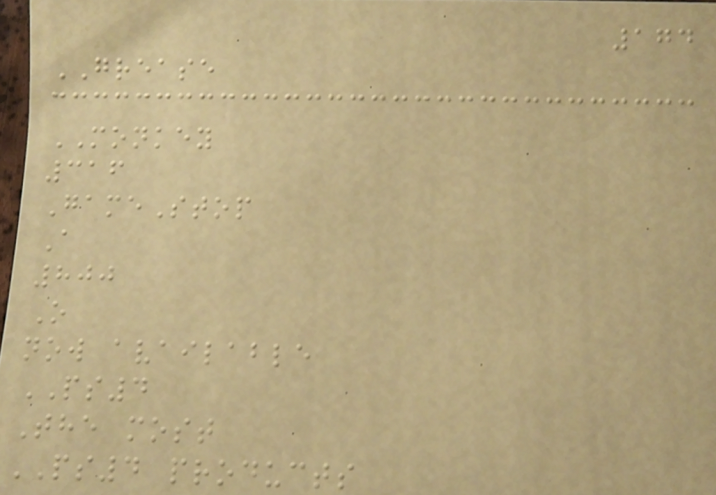174
GREASE
MONKEY
316
GameStop
A
800
O
now available
PS4
The most
PS4 products
